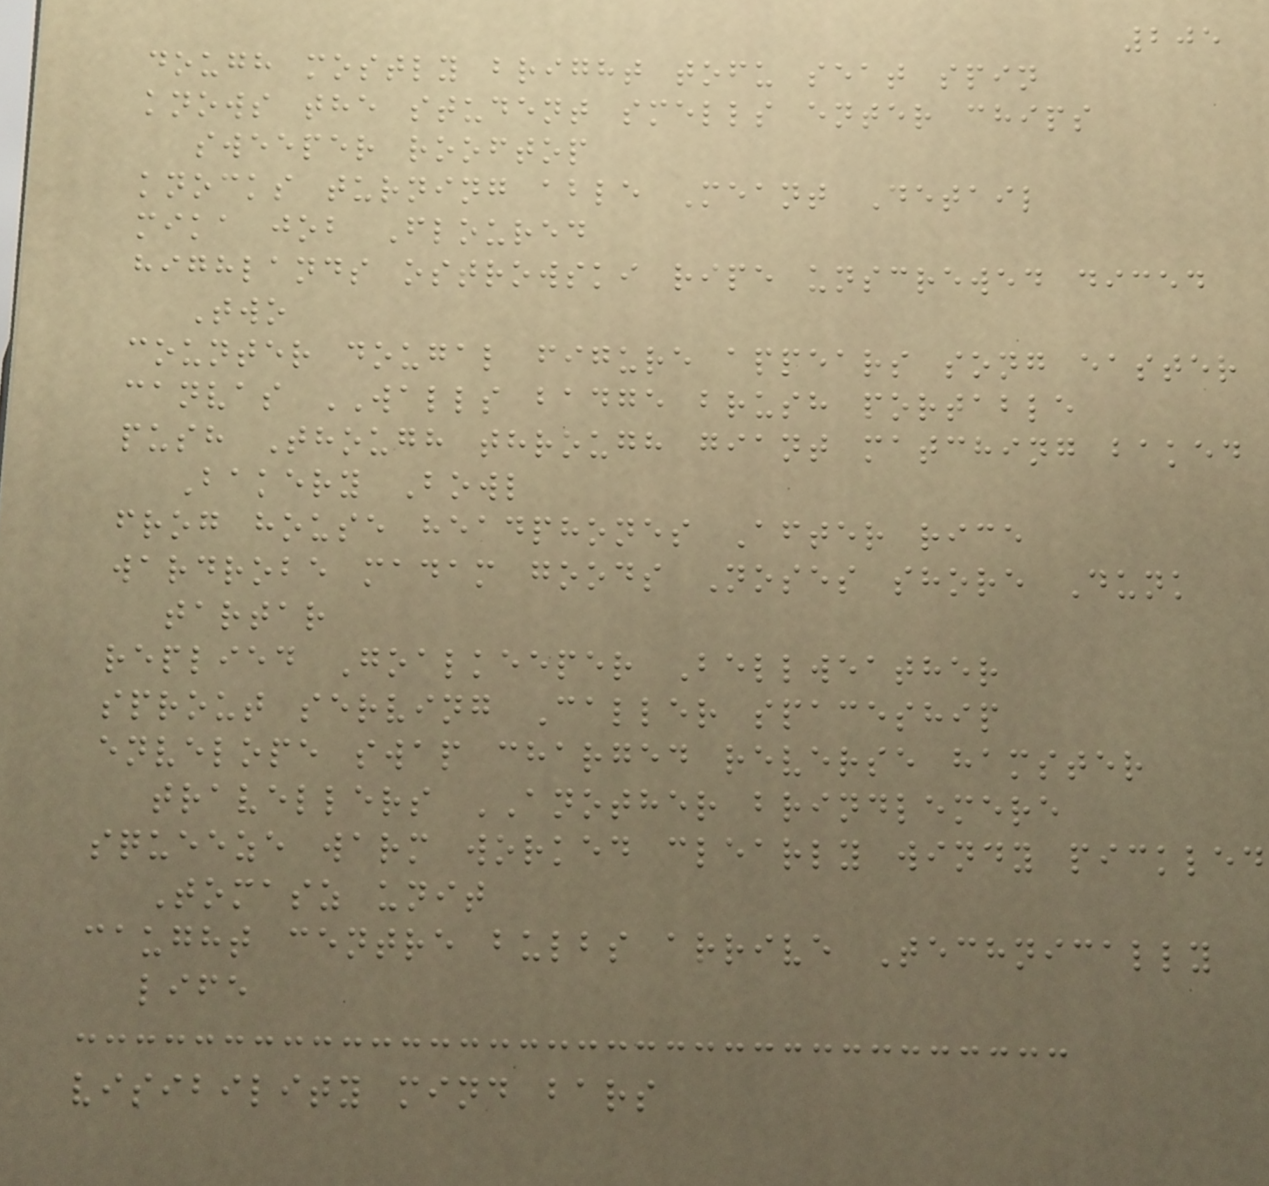205
dough mostly bright tofu seat spin
knows the student smells enter chips
sweeper rooftop
knocks turning able Meant Detail
mika job Floured
highlands ostrowski ripe unscrewed diced
Two
counter dougal figure appears song easter
canvas WALLS badge brush portable
push Though through giant matching baked
Bakery Bowl
frog house headphones After rice
wardrobe madam goods Noses shore Dunk
tartar
replied Goalkeeper Bellweather
sprout serving Caller spaceship
envelope swap charged reverse hamster
travellers ANOTHER brindlemere
squeeze warm worked clearly windy pickled
Tomasz unit
caught centre bulbs arrive Technically
life
visibility mind bars
